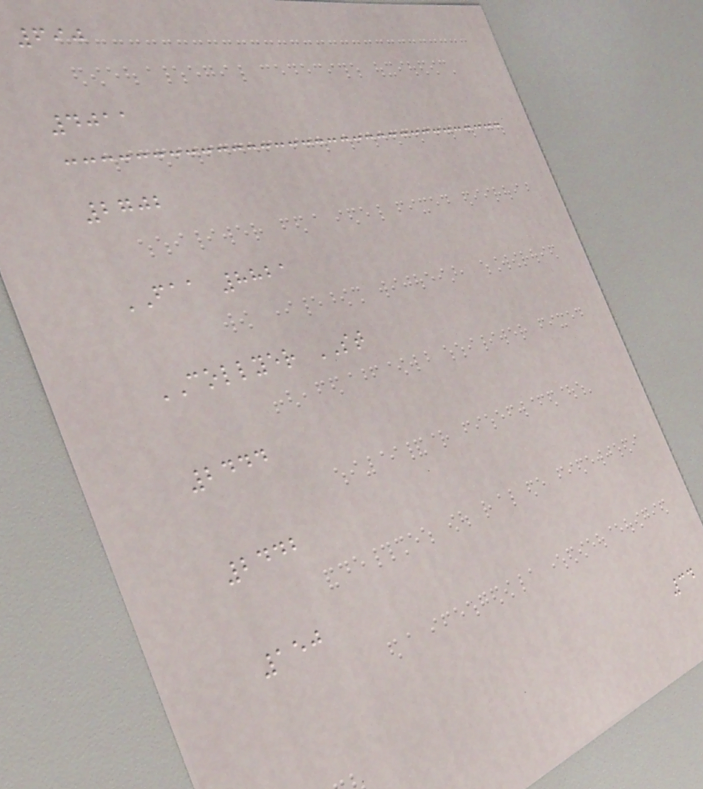690
4011
2702
FAA 8821
COLLYER ST
2444
2442
150
34
